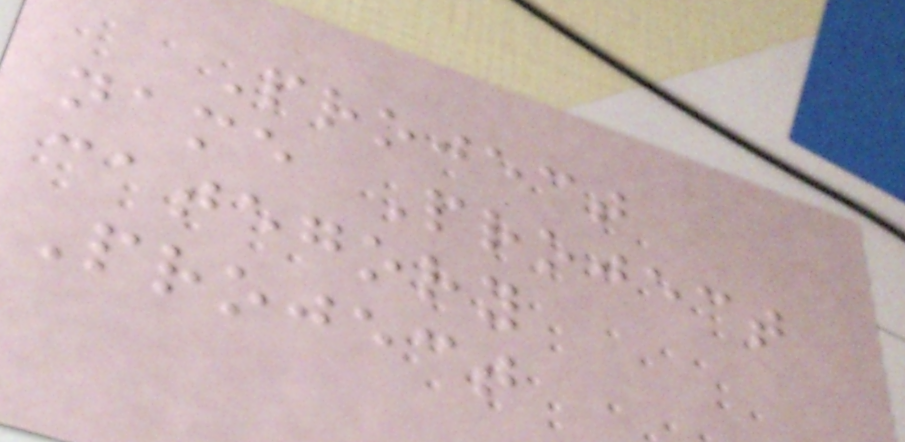Project
name Project
category
Project
